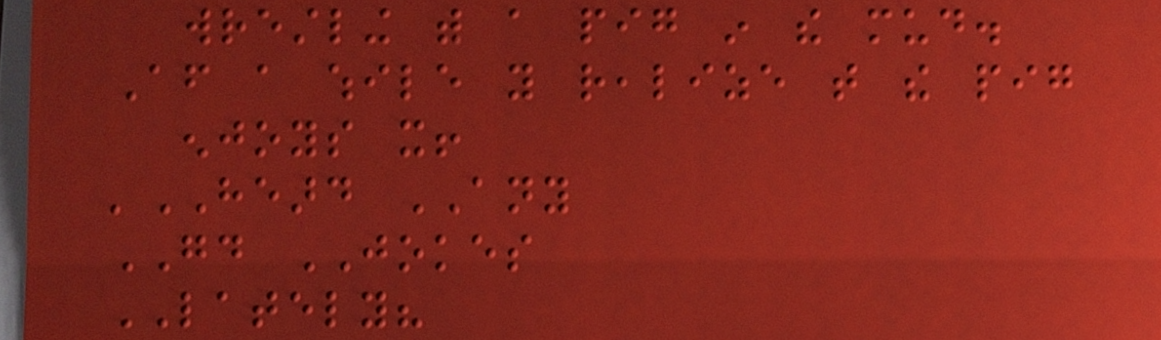wrestling with a pig in the mud.
After a while you realize that the pig
enjoys it!
'HEARD ANY
GOOD JOKES
LATELY?
